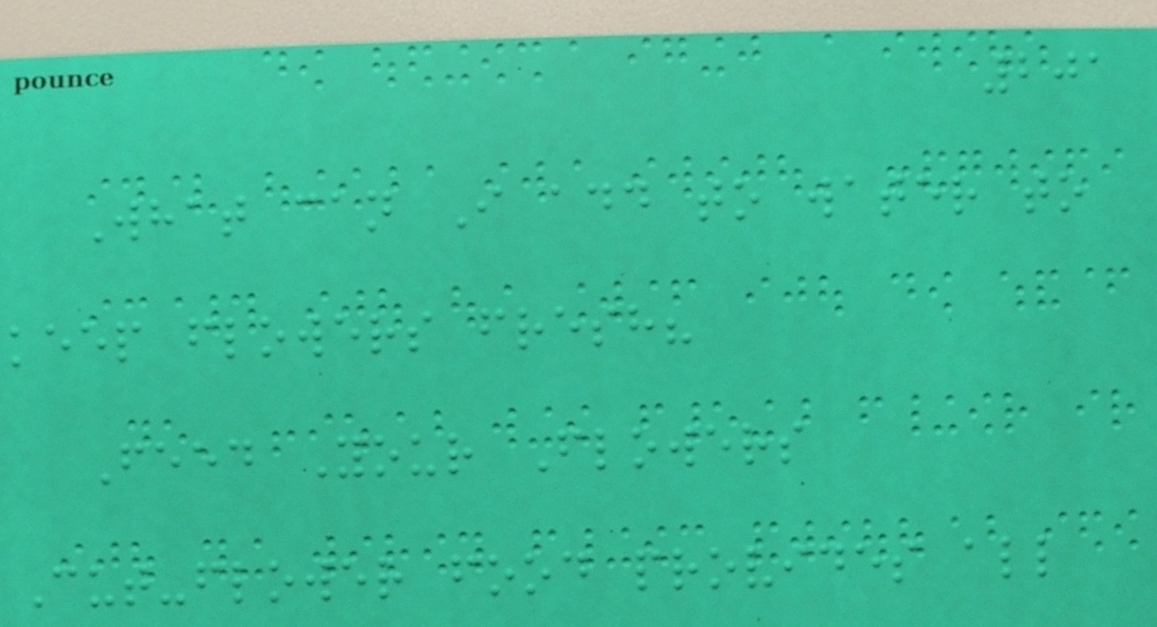201
What can I add to water to
keep flowers fresh?
Feed Your Flowers
Cut-flower food provides all
